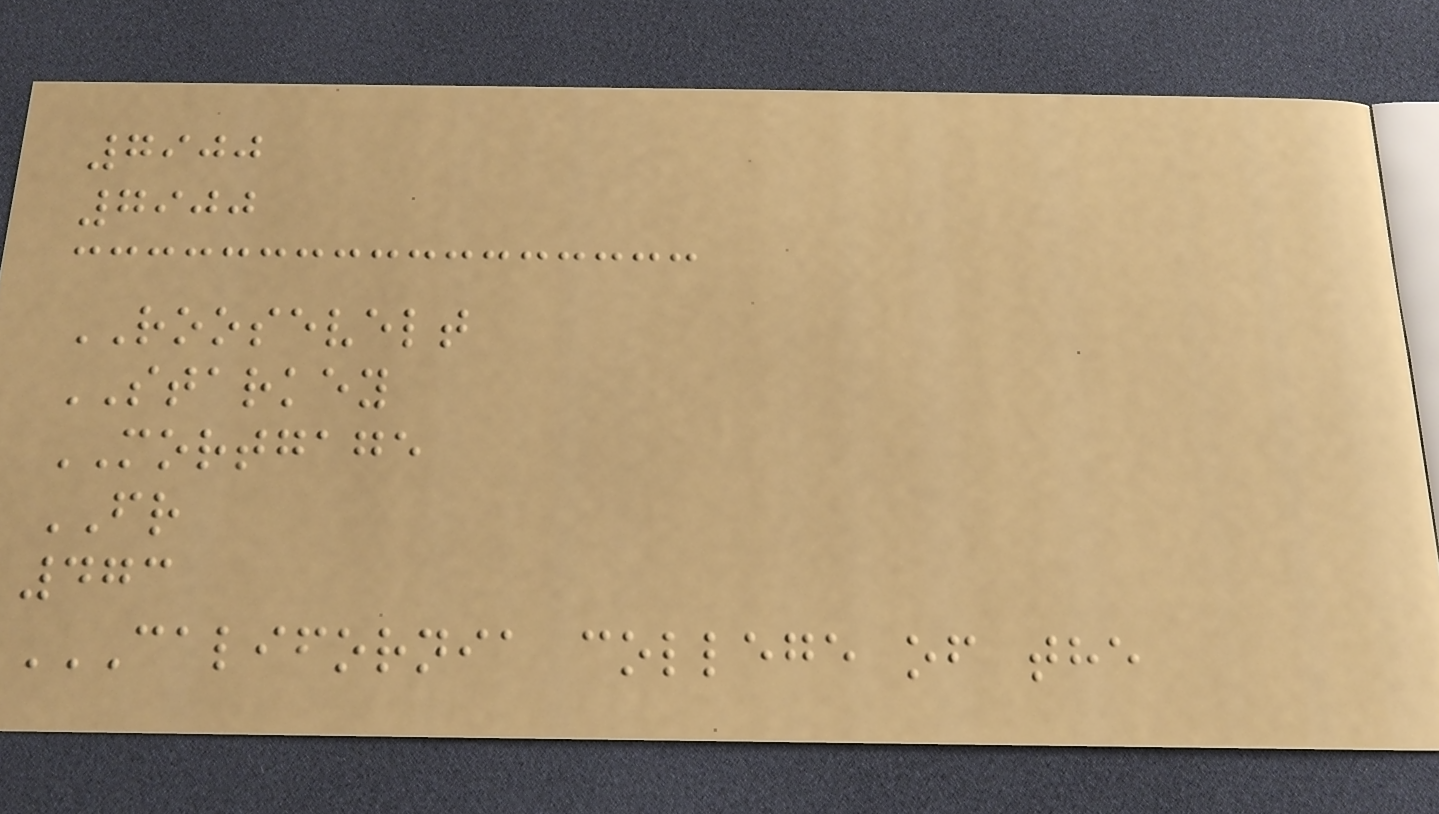7900
7900
ROOSEVELT
STARKEY
MORTGAGE
FR
473
CALIFORNIA COLLEGE OF THE
